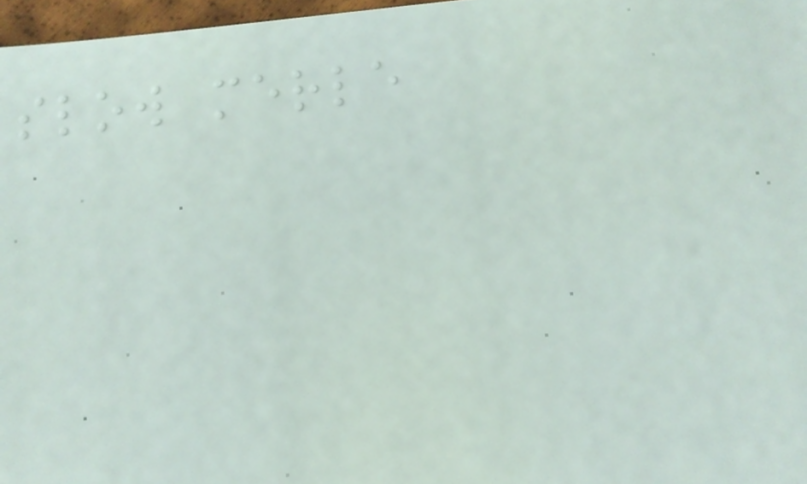slow merle
